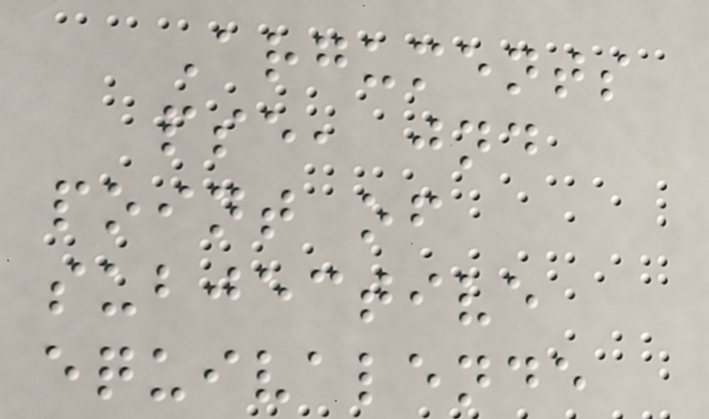Arguments
pse, jnd
point of
subjective
equivalende
